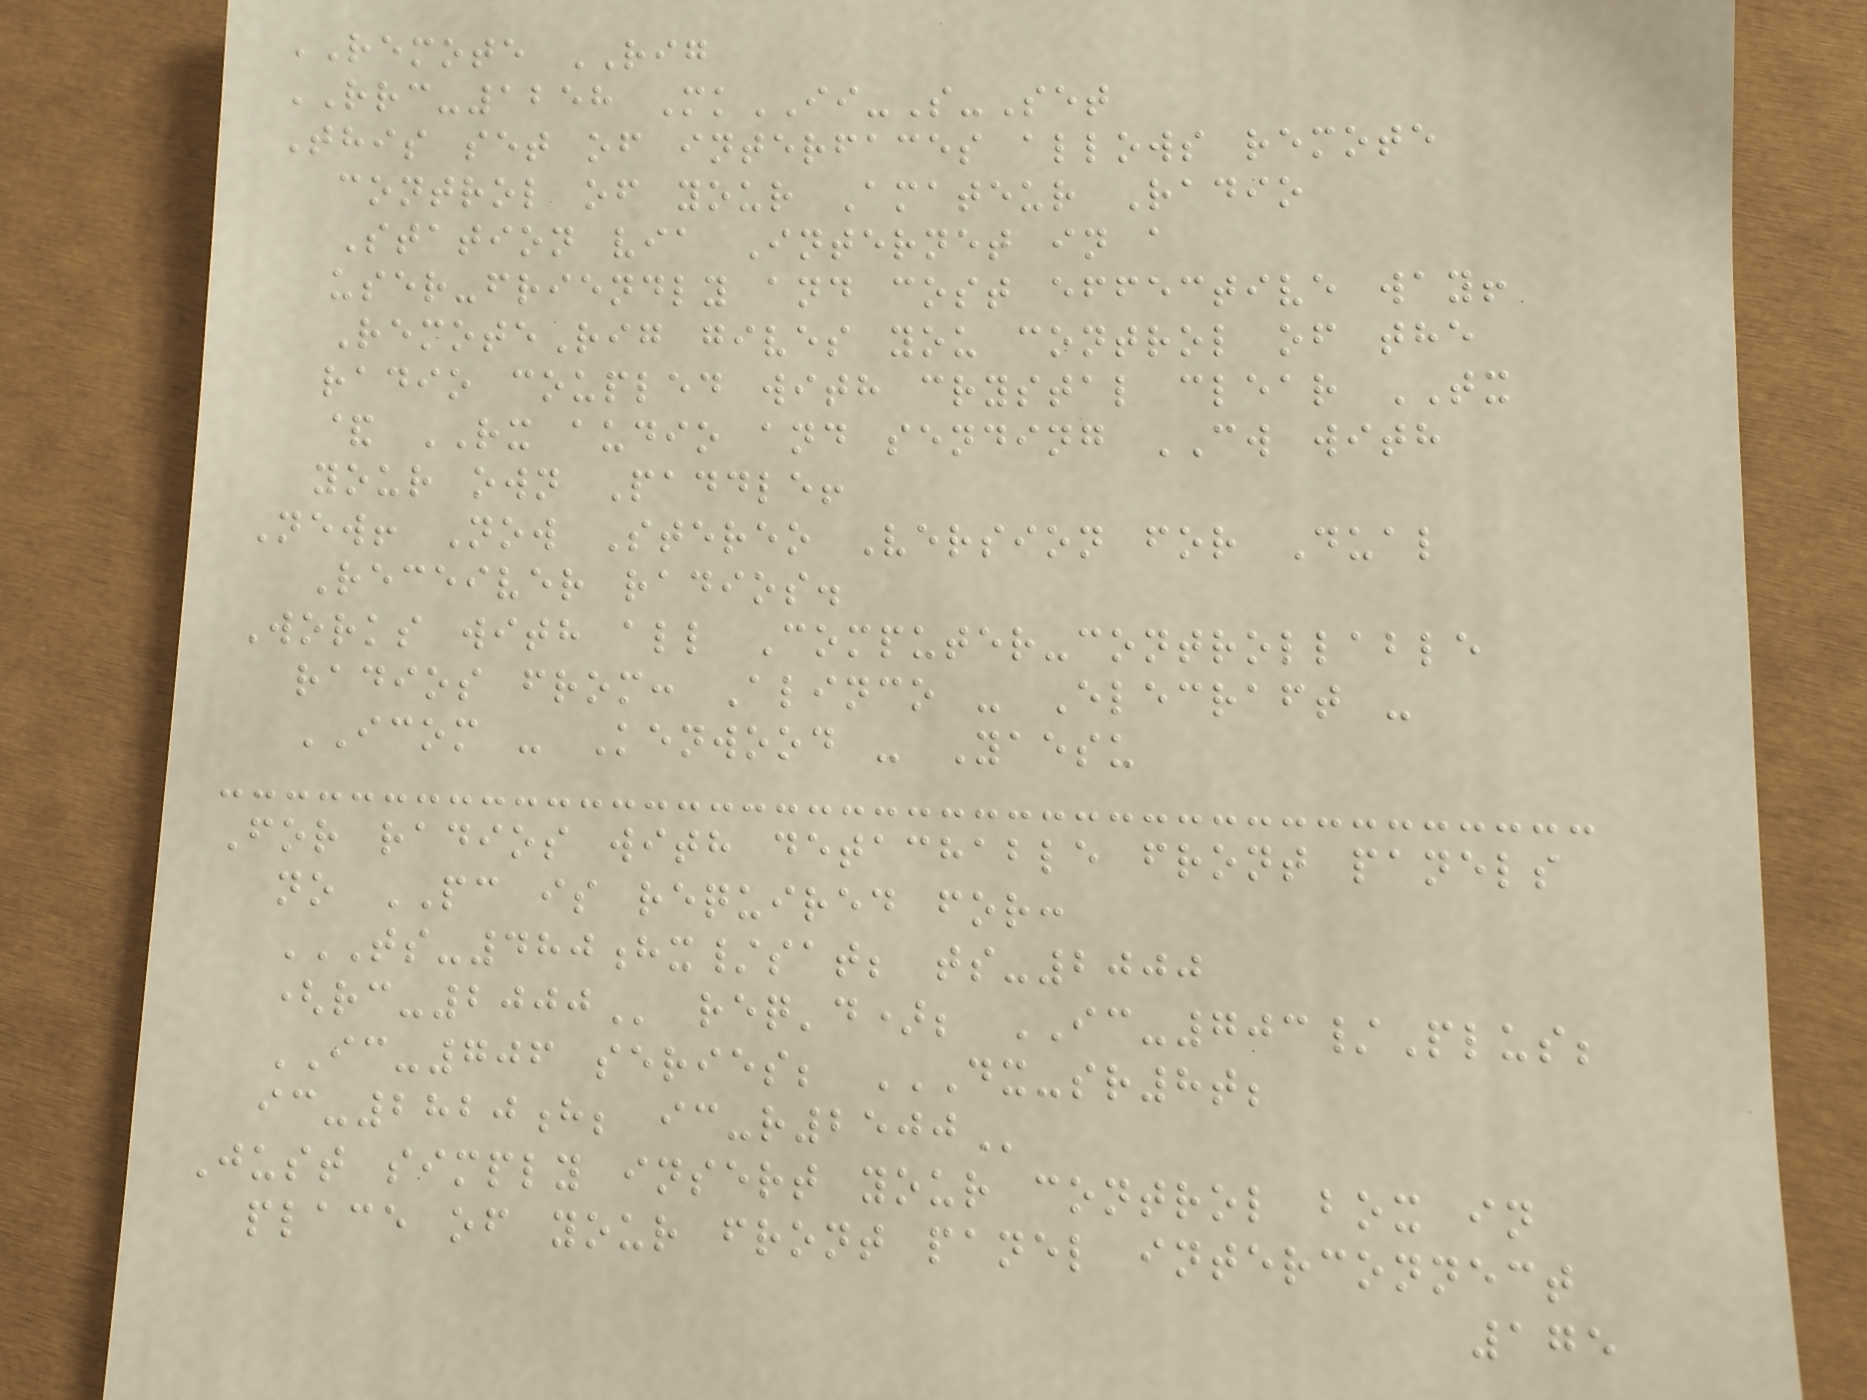REMOTE RIG
RRC-1258 MkII-S-Set
This set of interfaces allows remote
control of your Amateur Radio
Station via Internet in a
user-friendly and cost effective way!
RemoteRig gives you control of the
radio coupled with crystal clear TX
& RX audio and sending CW with
your own Paddle!
New! Now Stereo Version for Dual
Receiver radios.
Works with all Computer-controllable
radios from: Alinco - Elecraft -
ICOM - Kenwood - Yaesu
For radios with detachable front panels
no PC is required for:
TS-480HX/SAT; TS-2000
(RC-2000 req'd); IC-703/Plus;
IC-706 series; DX-SR8T;
IC-2820H; IC-R2500
Just simply insert your control box in
place of your front panel interconnect
175
